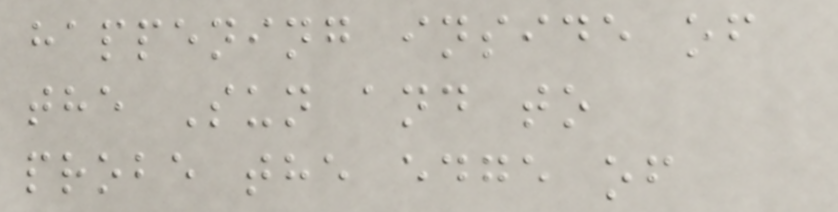happening inside of
the Sun and to
probe the edge of
